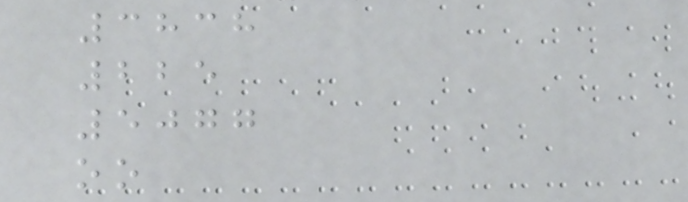3838
225
5077
oo
